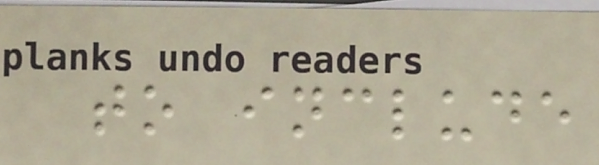to include
